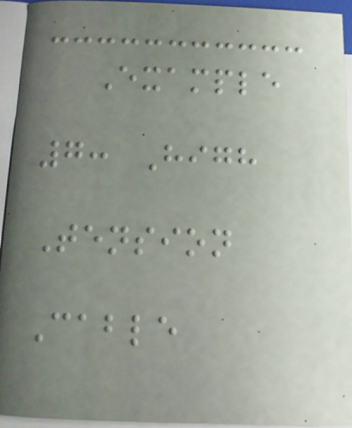Example
7: High
Tension
Cable
